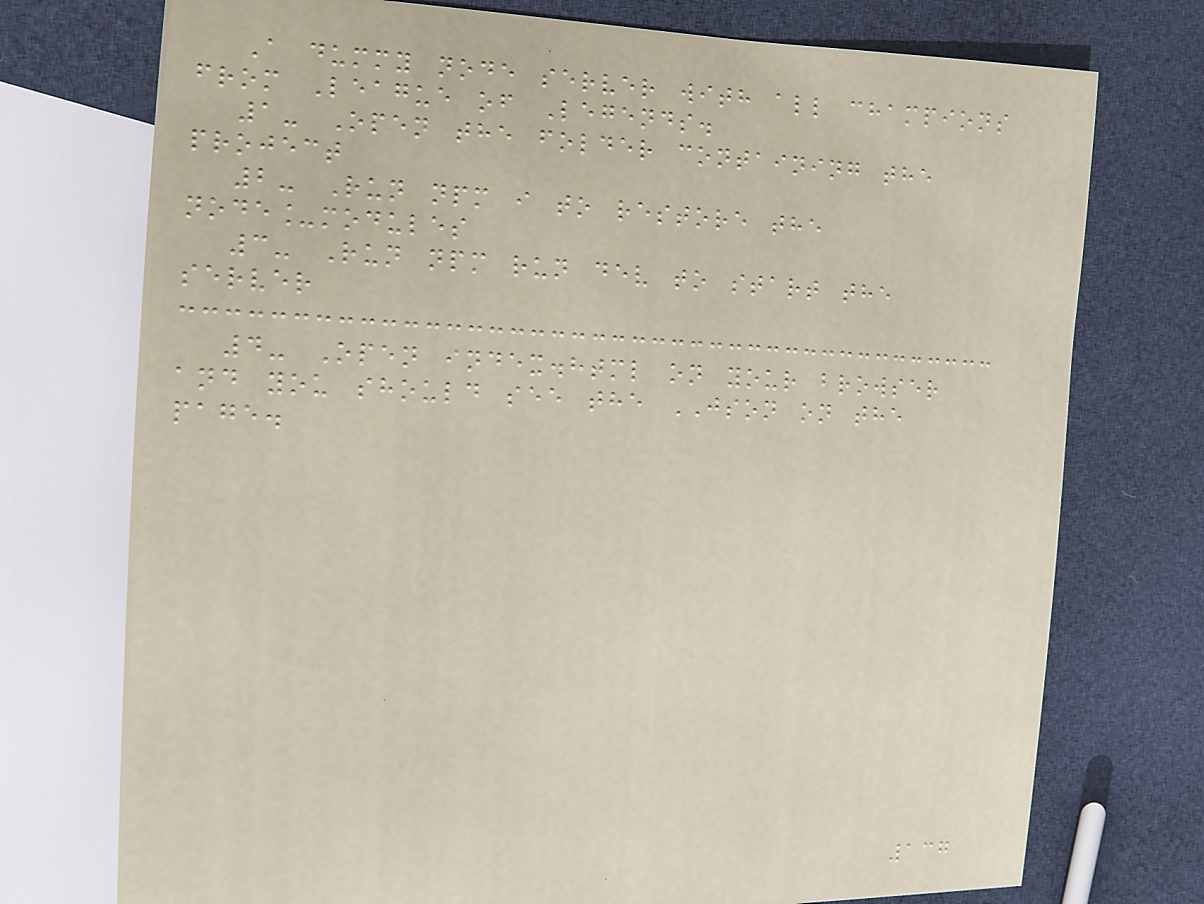A dummy node server with all champions
from League of Legends.
1- Open the folder containing the
project
2- Run npm i to restore the
node_modules
3- Run npm run dev to start the
server
4- Open index.html on your browser
and you should see the JSON on the
page.
137
